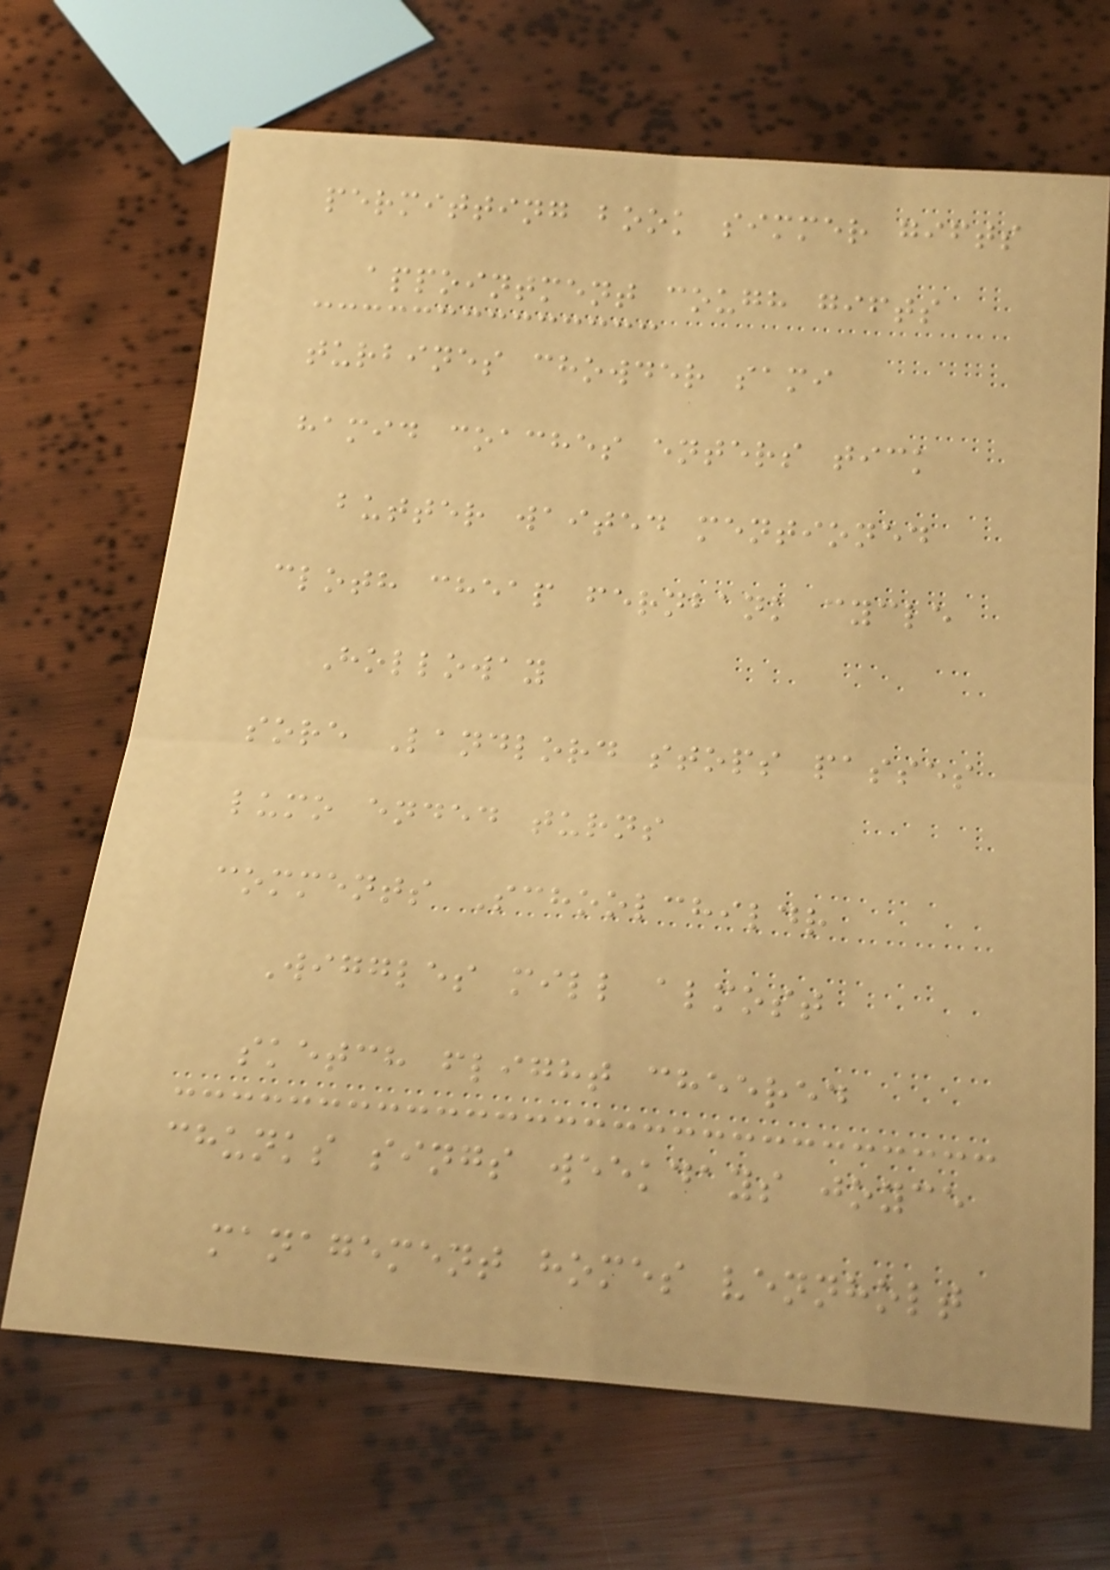permitting book simmer gifts
appointment cough gifts
turbines chowder sami
hamid coaches enters tick
butter waited mentioned
cloth cheap fernbank cycle
Holloway
sore Landlord stops passes
lumo ended turns
comments Schoolchildr
Wiggles mill almost
sketch flight cheered
chunks sings weekdays joyce
management homes vennholt
